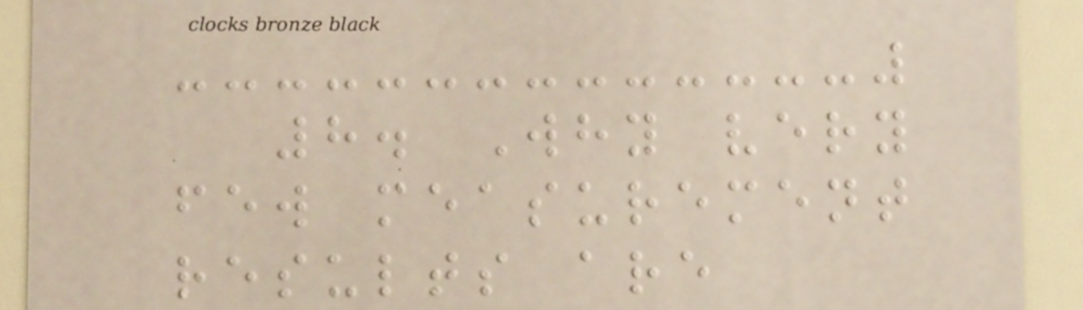8. Why very
few measurement
results are
